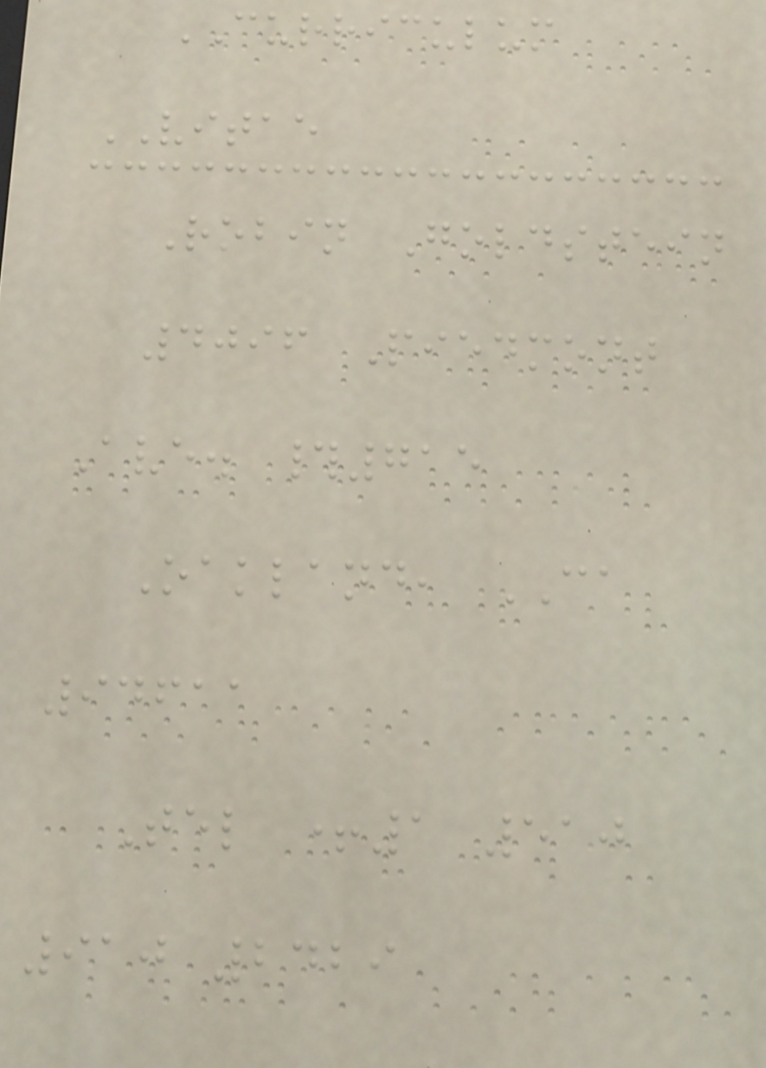CURRICULUM
VITAE
Robin Goldstein
4096 Piedmont
Ave. #715
Oakland, CA
94611
Tel +1 510
910 2429
